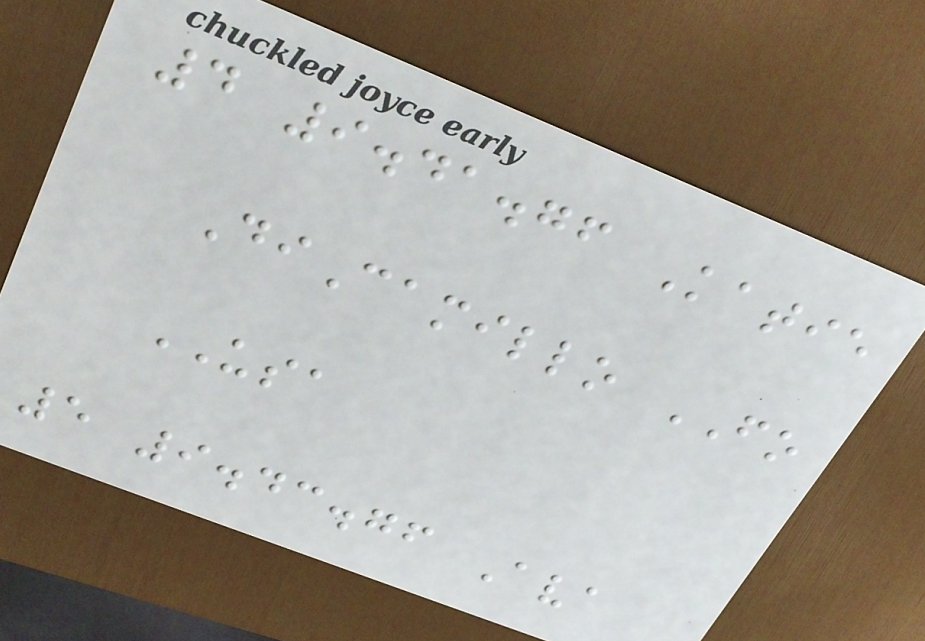4 9.41.76 Katie
DiCamillo FO
USA
5 9.43.76 Ava
